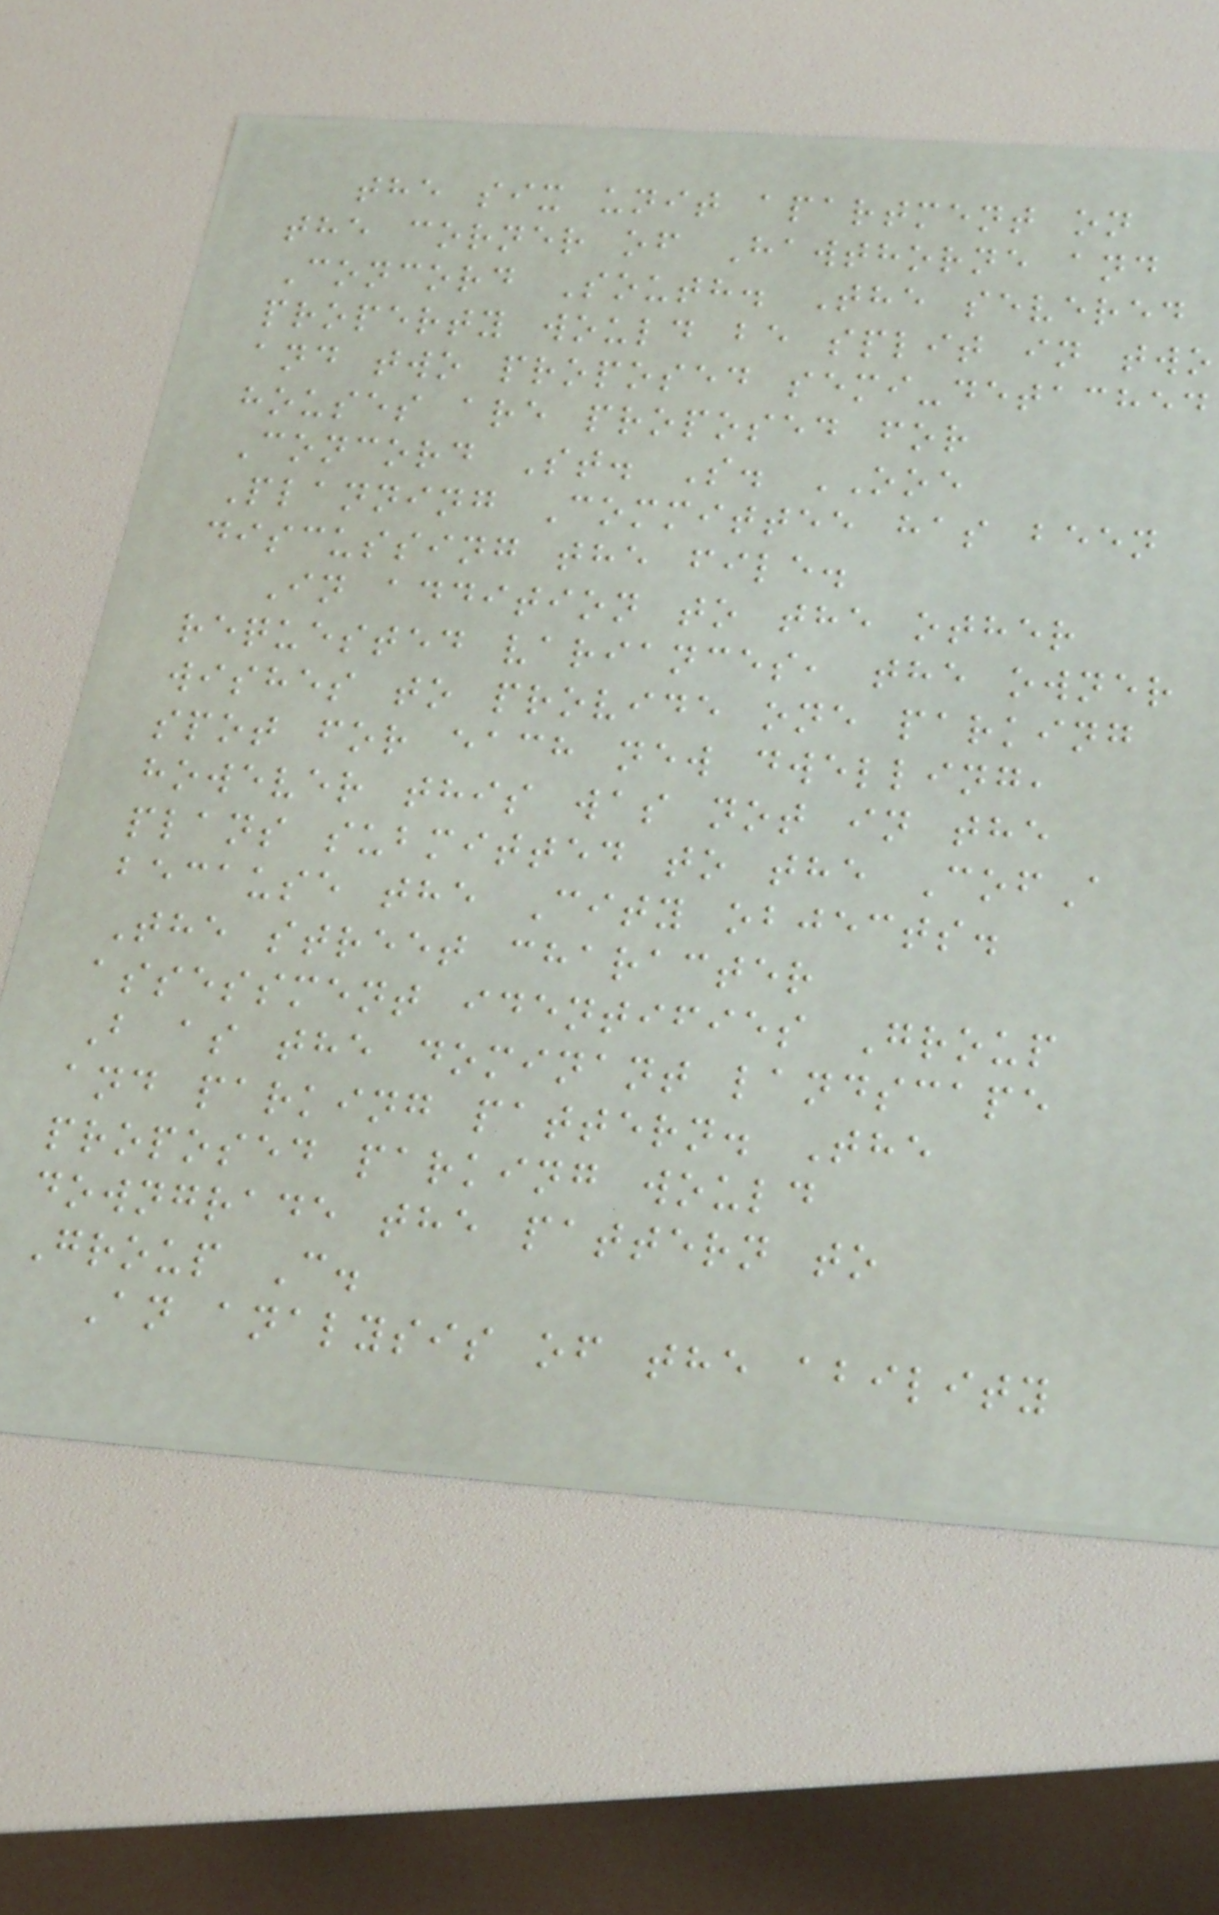the six unit apartment on
the corner of Hawthorne and
Concord South. The severed
property would be split in two
and two proposed semi-detached
houses are proposed for
Concord St. S. OOE
Planning Committee has been
discussing the file.
In addition to the other
requested variances, the owner
wishes to provide one parking
spot for each new dwelling,
however this was not in the
plans submitted to the CofA
because the City objects.
The street character
assessment identifies Group
B as the dominant landscape
and parking pattern. The
proposed parking would
downgrade the pattern to
Group C.
An analysis of the ability
